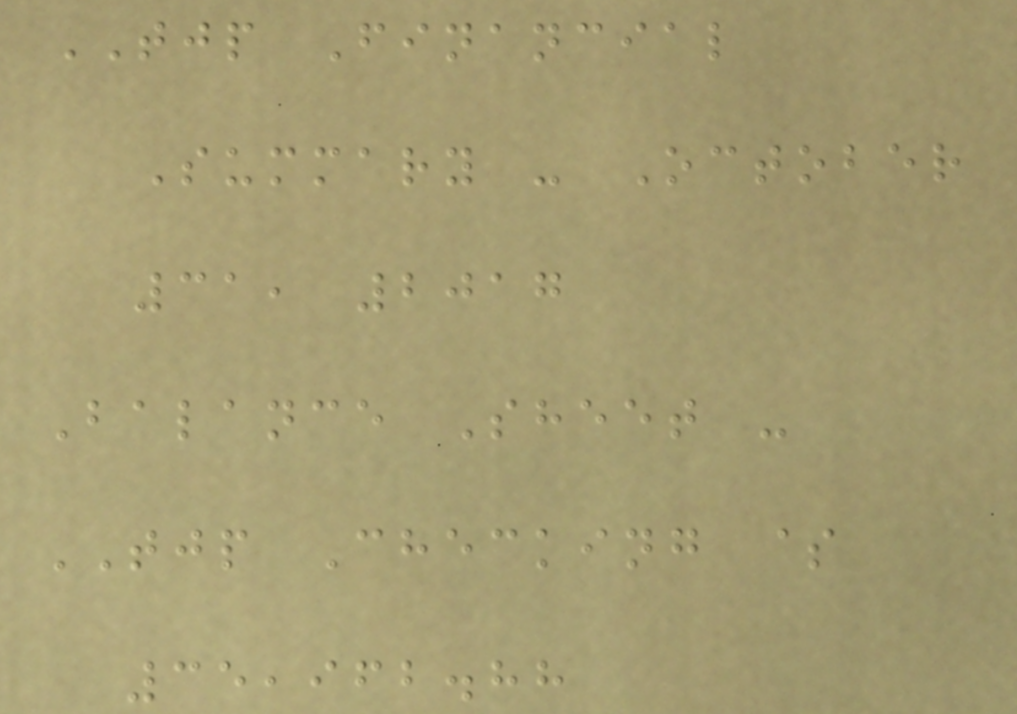TJP Financial
Summary - October
31, 2017
Balance Sheet -
TJP Checking $
35,962.88
